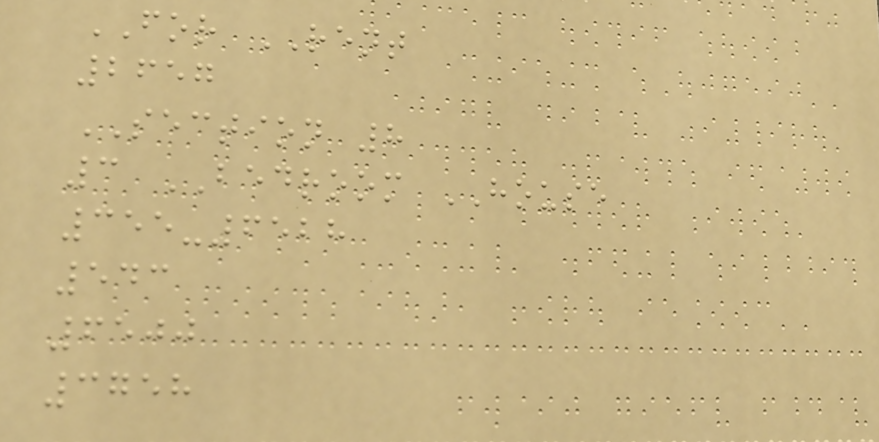FOR RENT
2657
SECTION 8
3 BEDROOM HOUSE
355-6528
543
6500
3758
